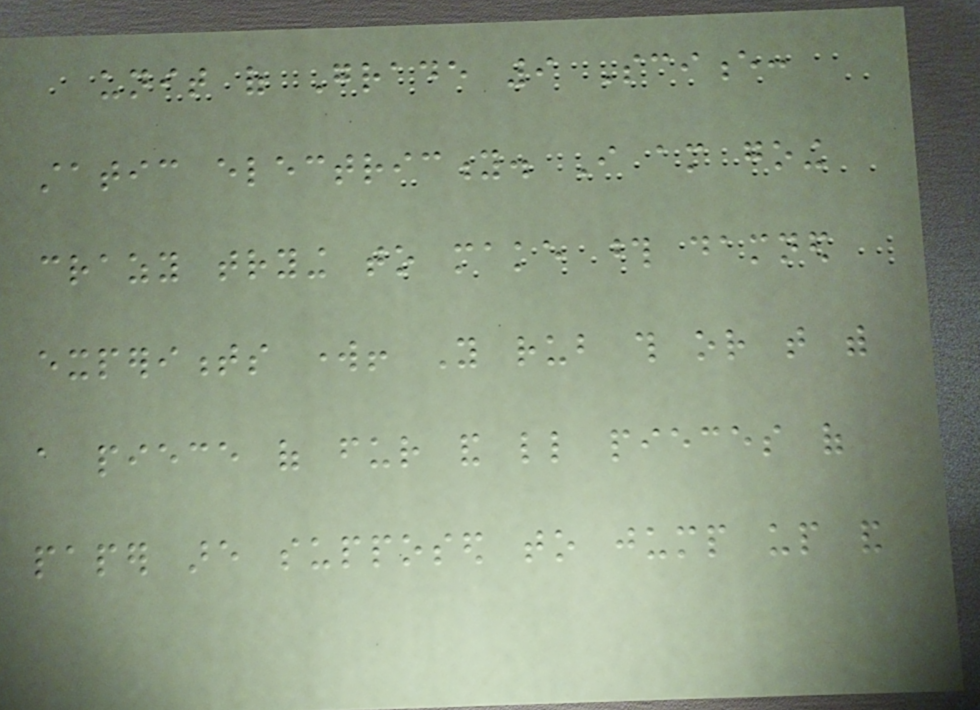unit of Grade 9 Science:
static electricity. I am going
crazy trying to make those damned
experiments work! You rub this or that with
a piece of fur and little pieces of
paper are supposed to jump up and
